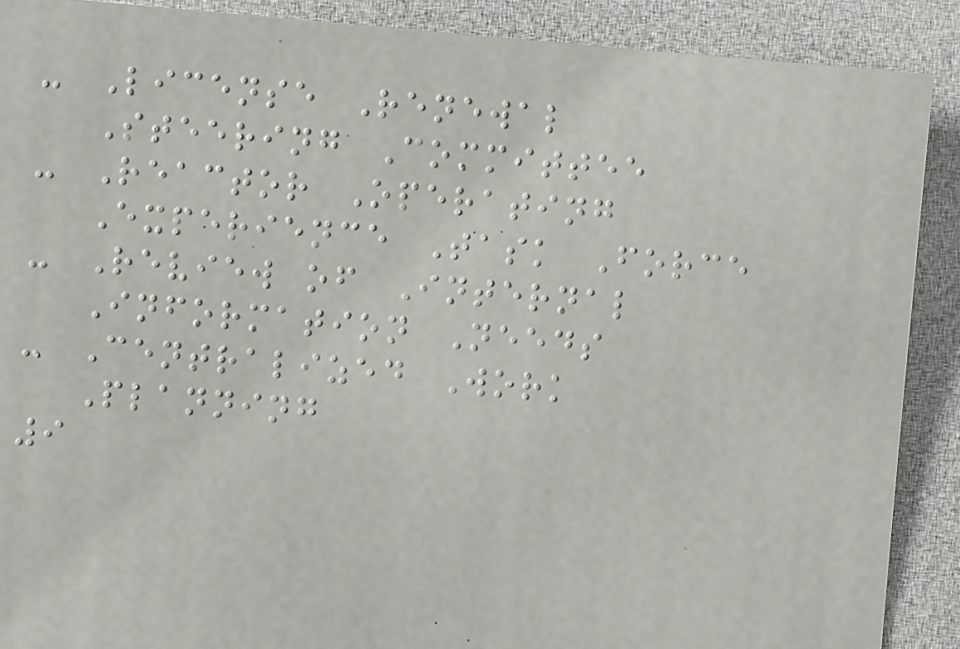- License Renewal
Steering Committee
- Reactor Operating
Experience Task Force
- Review of Internal
Information Needs
- Centralized Work
Planning
9
